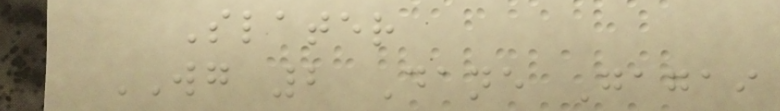Slater
WG 2 Dane Gagai
